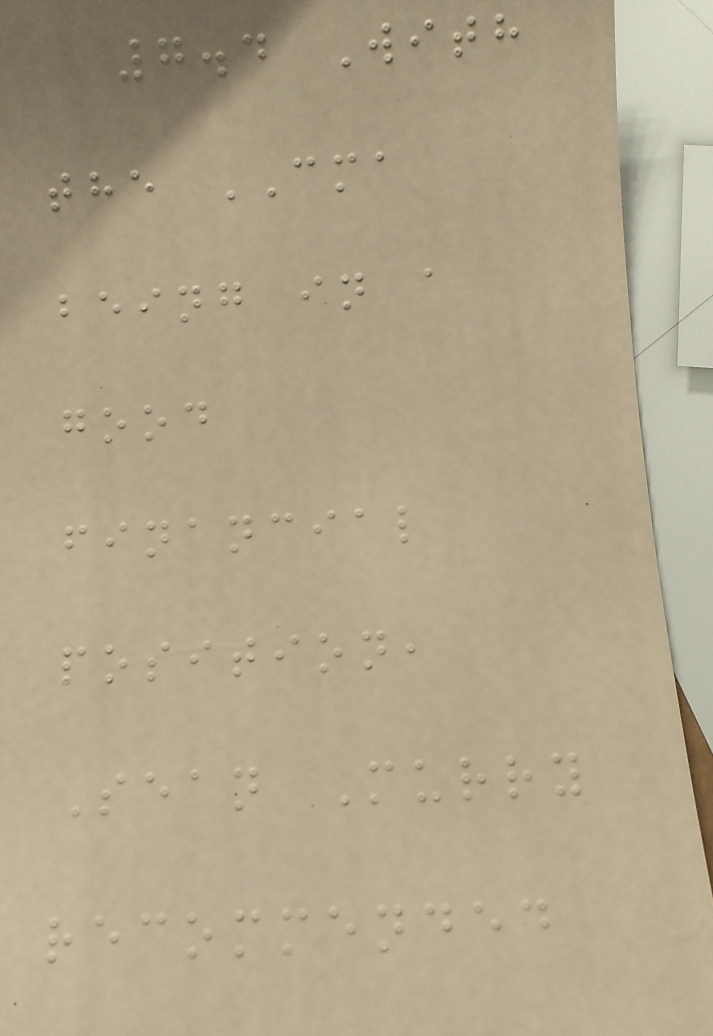7.4 With
the CMA
being in a
good
financial
position,
Sean Murry
recommended
